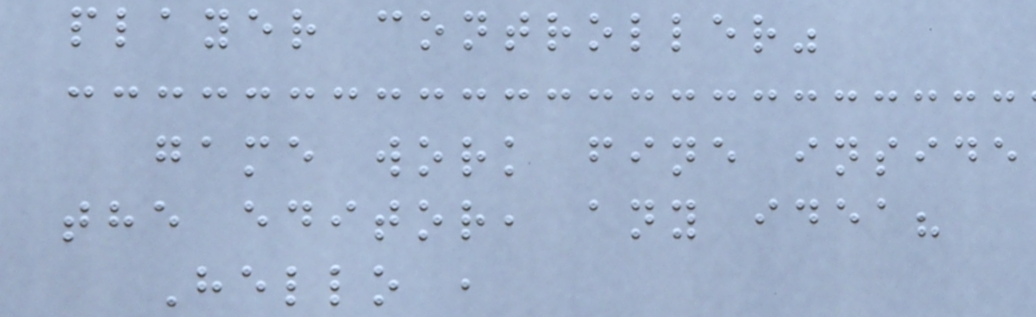player controller"
game work fine inside
the editor, any idea?
Hello ,
